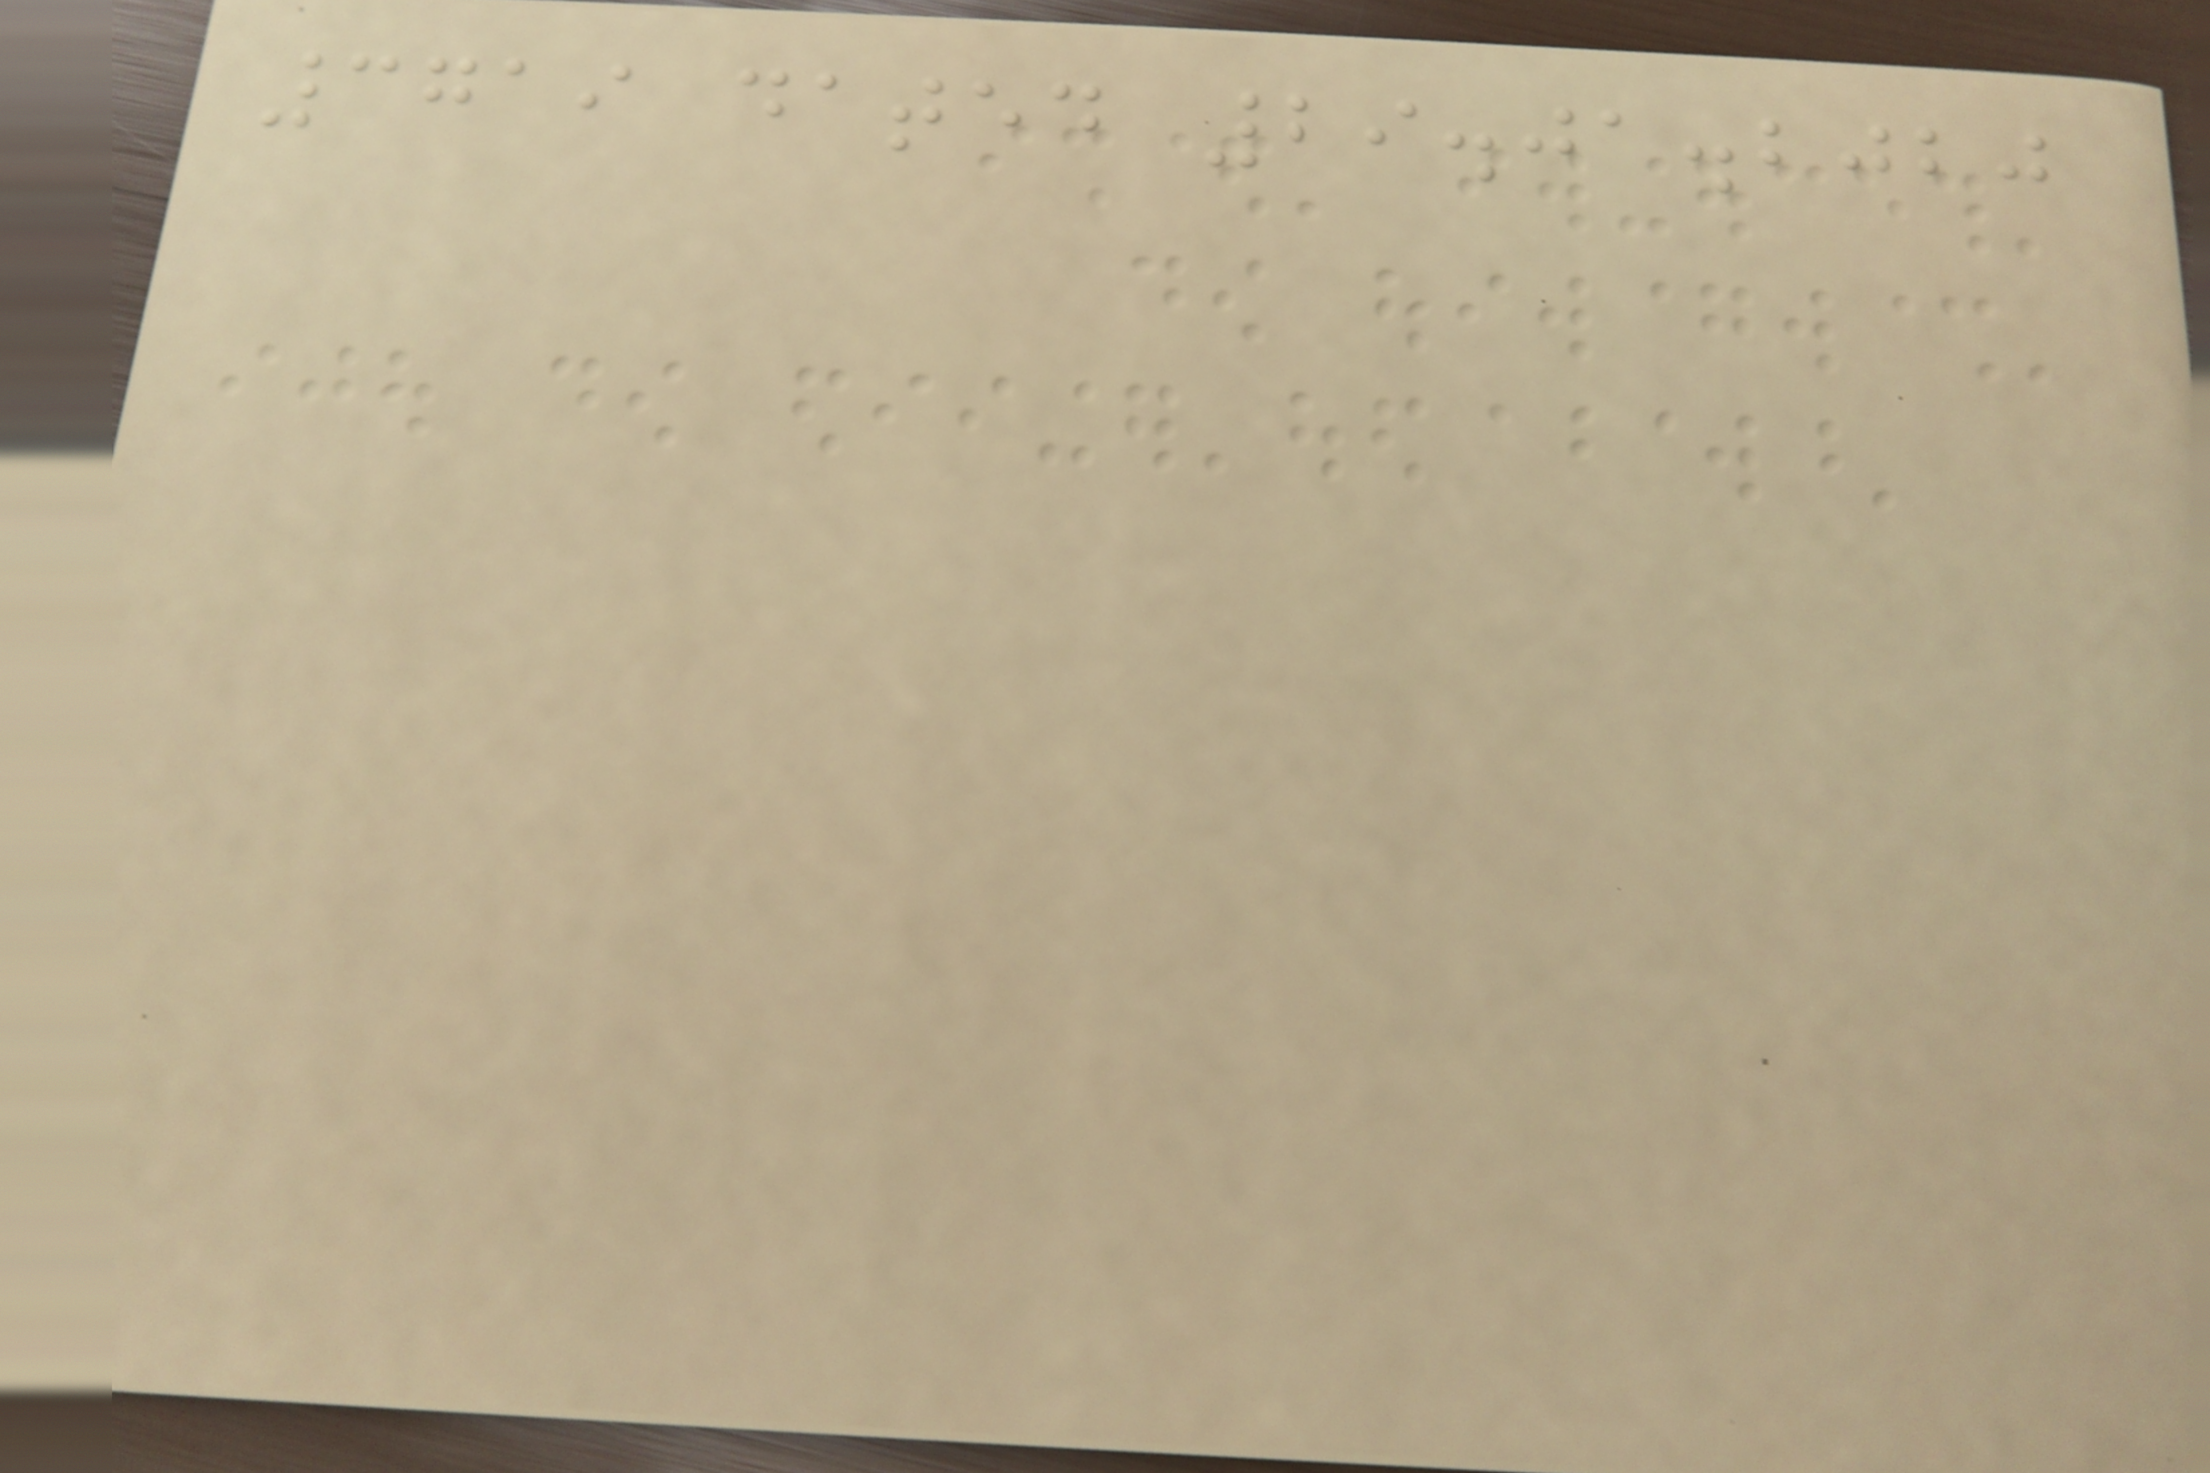3719 dated 29.01.2020
